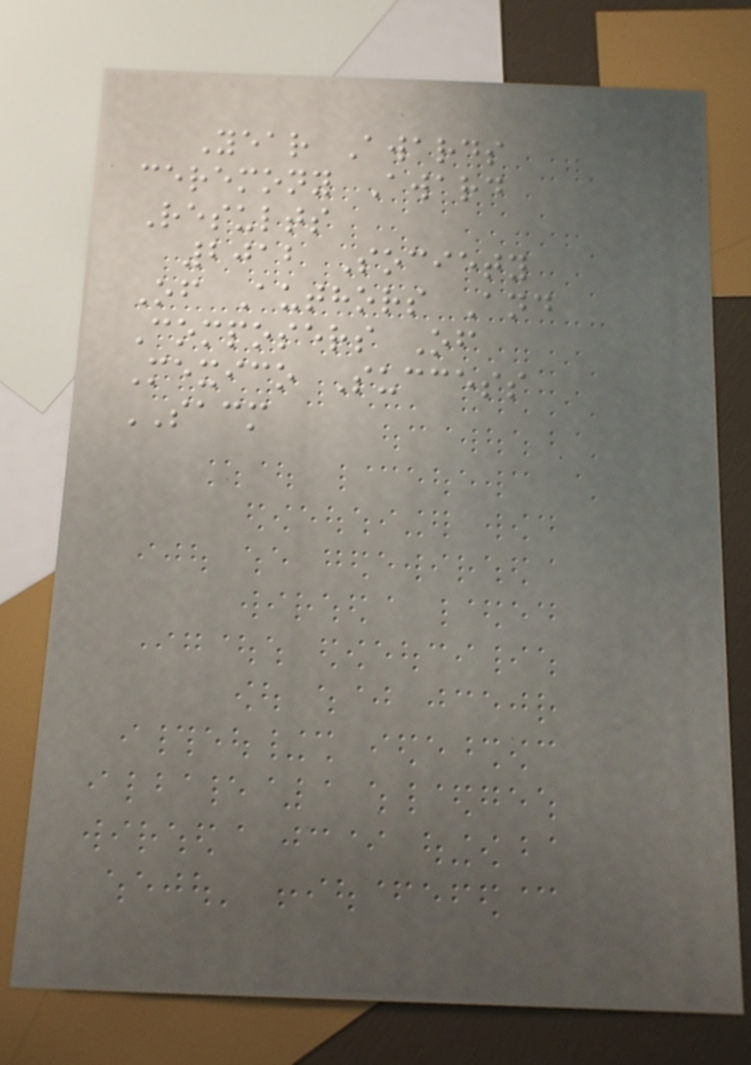Year Awards
ceremony Award
Results
2012 Society
Of Authors And
Composers Of
Mexico Success
SACM
